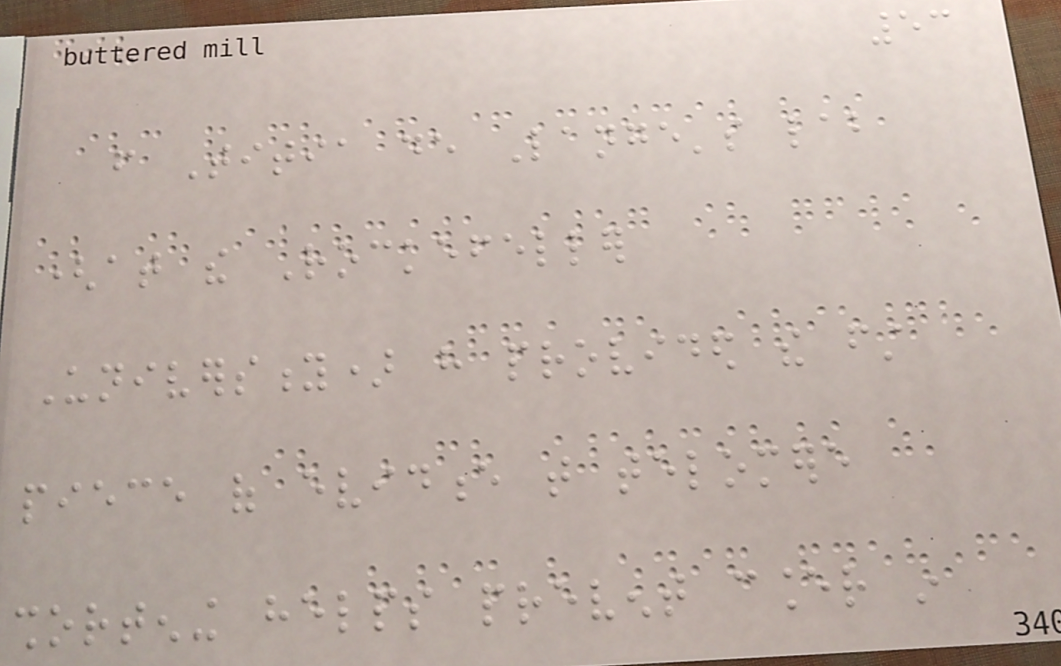53
from Titia de Lange's lab
(at the Rockefeller
University) have provided the first
piece of evidence that telomere
shortening helps prevent cancer in
